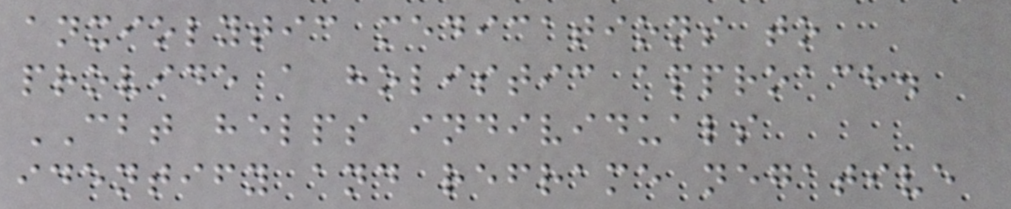anxiolytic medications to
provide a holistic approach.
CBT helps individuals
identify and reframe negative
